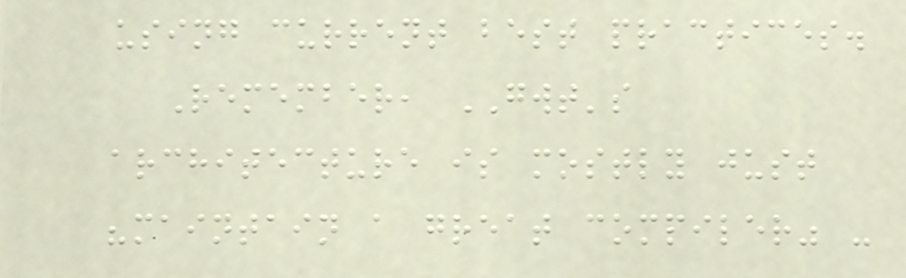using current best practices.
Remember, GWT's
architecture is mostly just
"maintain a great compiler" -
